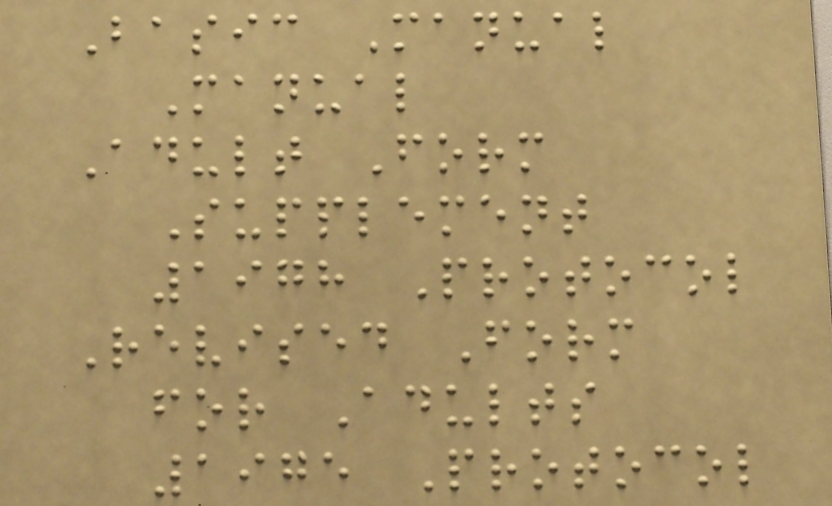Basic Manual
Manual
Adult Form
Supplement
1978 Protocol
Revised Form
for Adults
1975 Protocol
